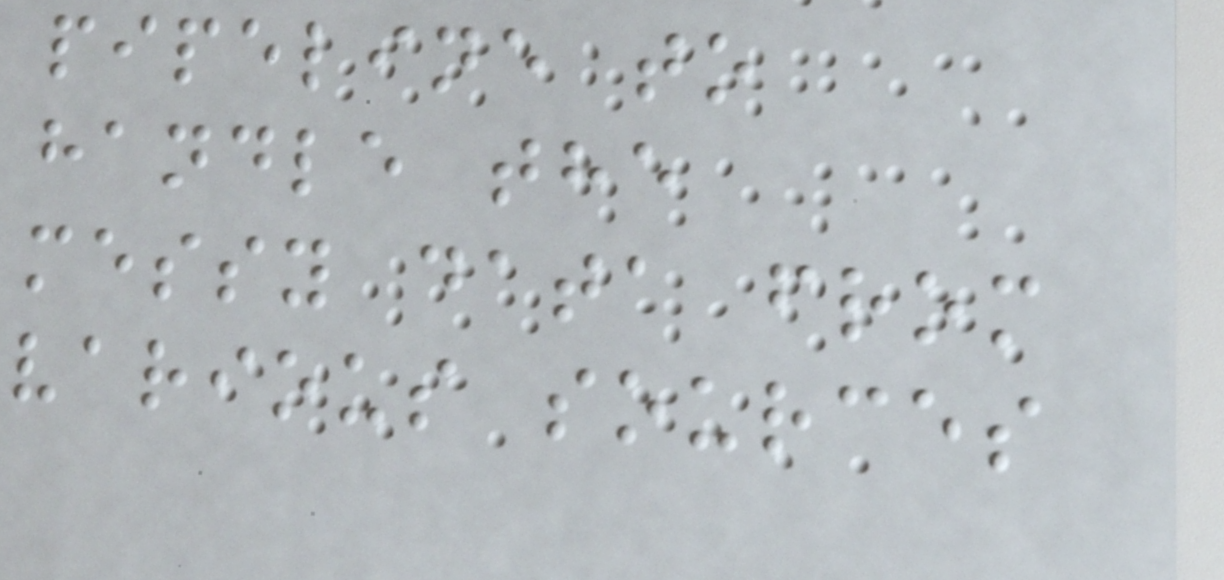pipeline to
handle the
messy data from
various sources
